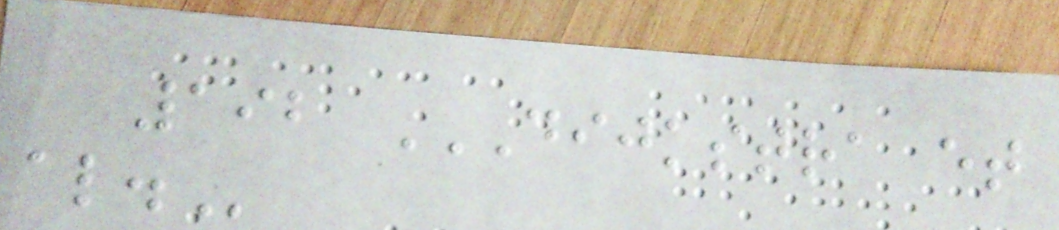192 DIJKSTRA ET
AL.
